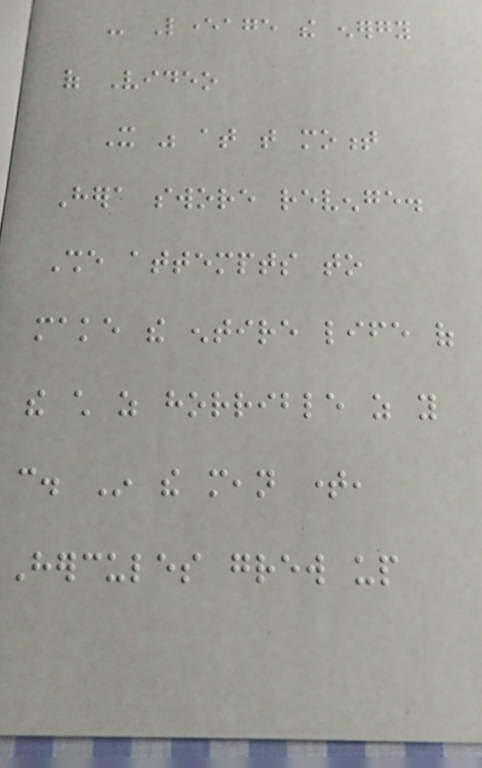- Leverage the energy
of Video
It was at that moment
Hera swore revenge.
She attempts to
make the entire life of
the child as horrible as you
can. In the mean time,
Hercules grew up
